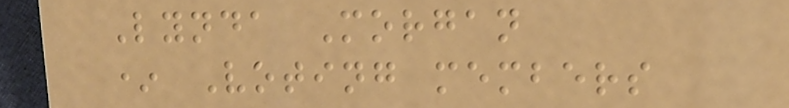Lynda Morgan
* Voting members
